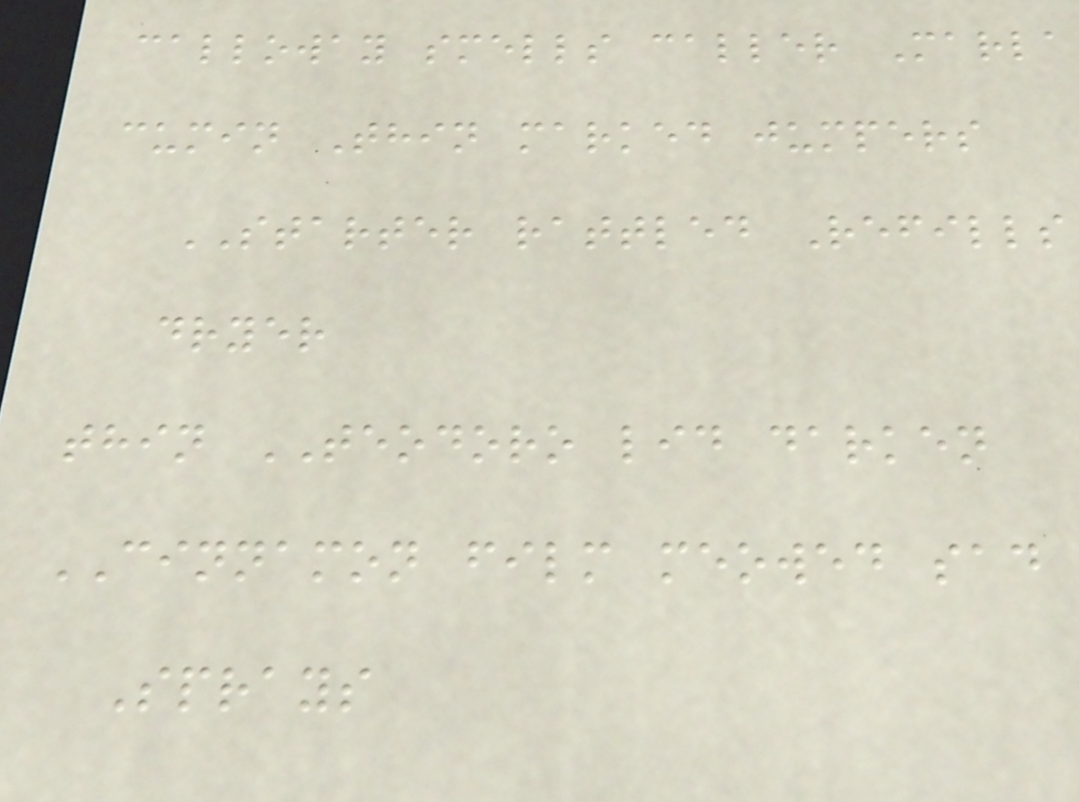calloway smells caller Marla
cumin Thin marked jumpers
STARTER rattled Refills
dryer
thin TEODORO lid darken
CINNAMON film meowed sad
Sprays
